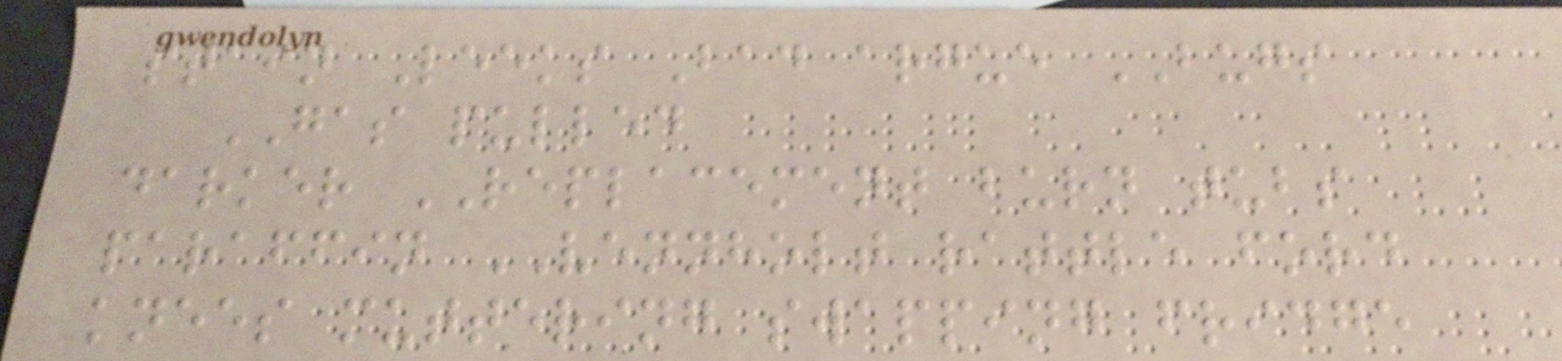stain Leeks Bad argue BUGS
GAS pulled
darker REPLACEMENT burn tubs
paraffin VENNHOLT rattle ford
knees muttering swapping fridge
